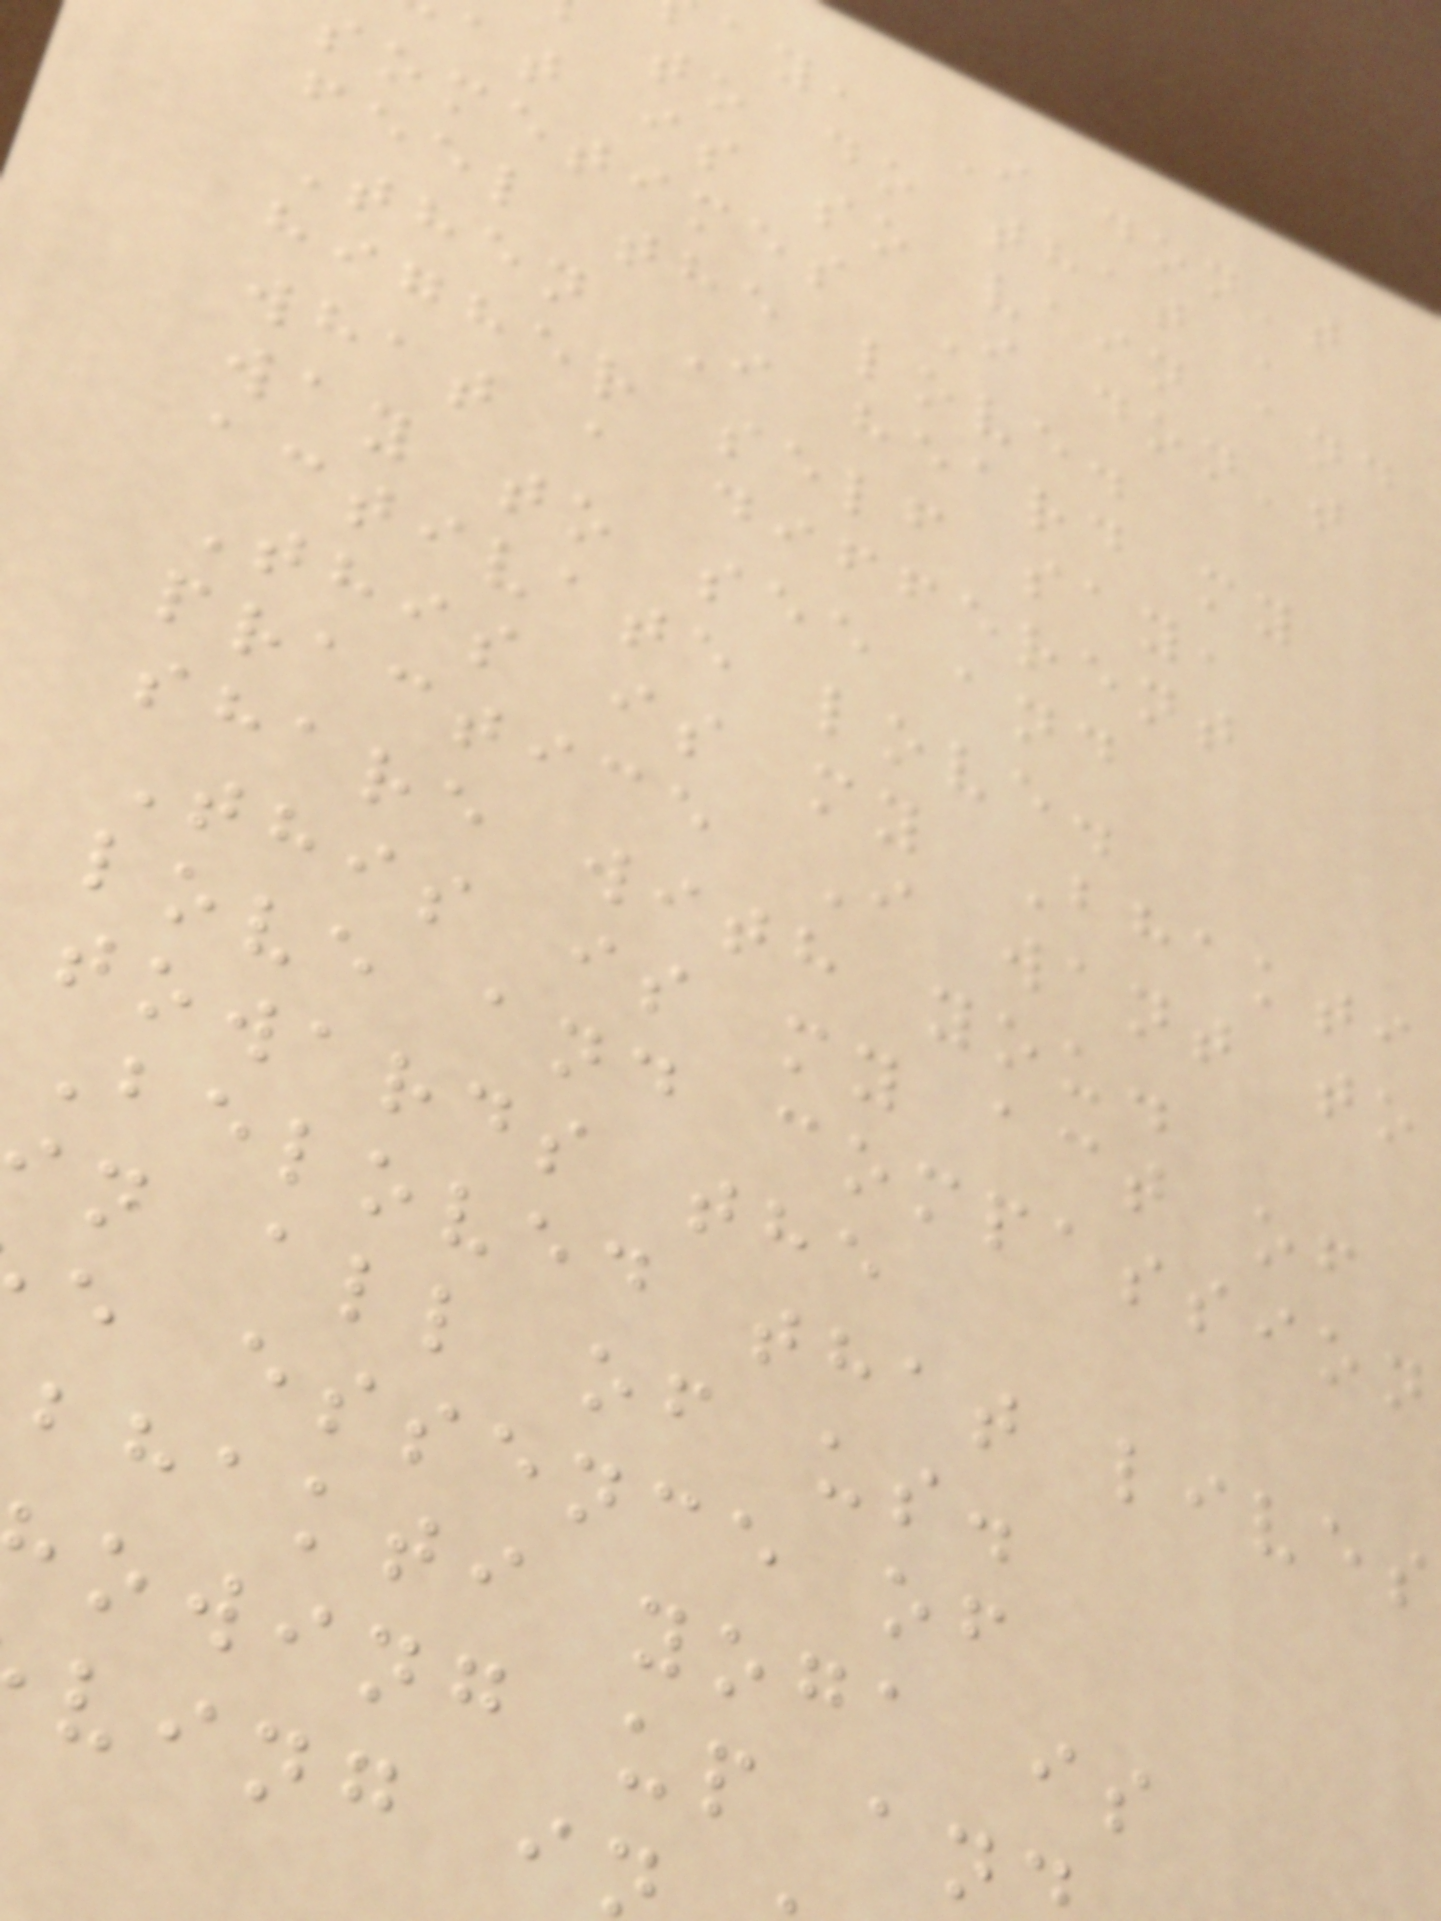ay, I don't
to do that ,
at is so vain and
sometimes I don't
feel the love.
Then I heard my
higher self say,
what a different
way to see and
activate love.
This is my Bhakti
practice I want to
share with you.
This is my act of
love and compassion
towards the
Beloved that lives
n all of us.
e essence of
bhakti yoga is
owing up an
ving i
